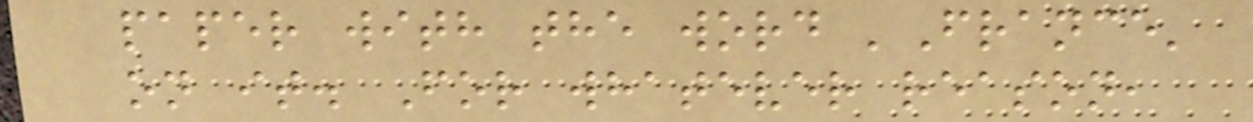paper with the word 'France'
on it. For whatever reason,
